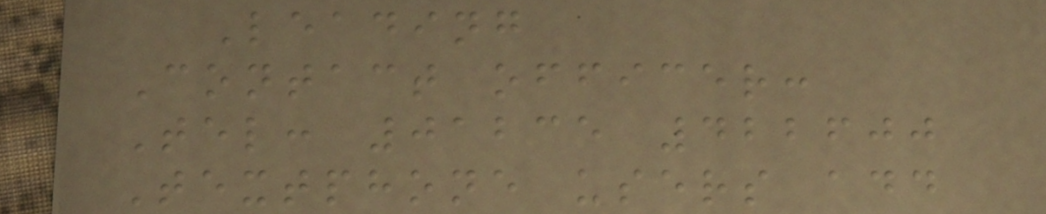Leading
Contact officer:
Tel: 01235 422600
Textphone users add
